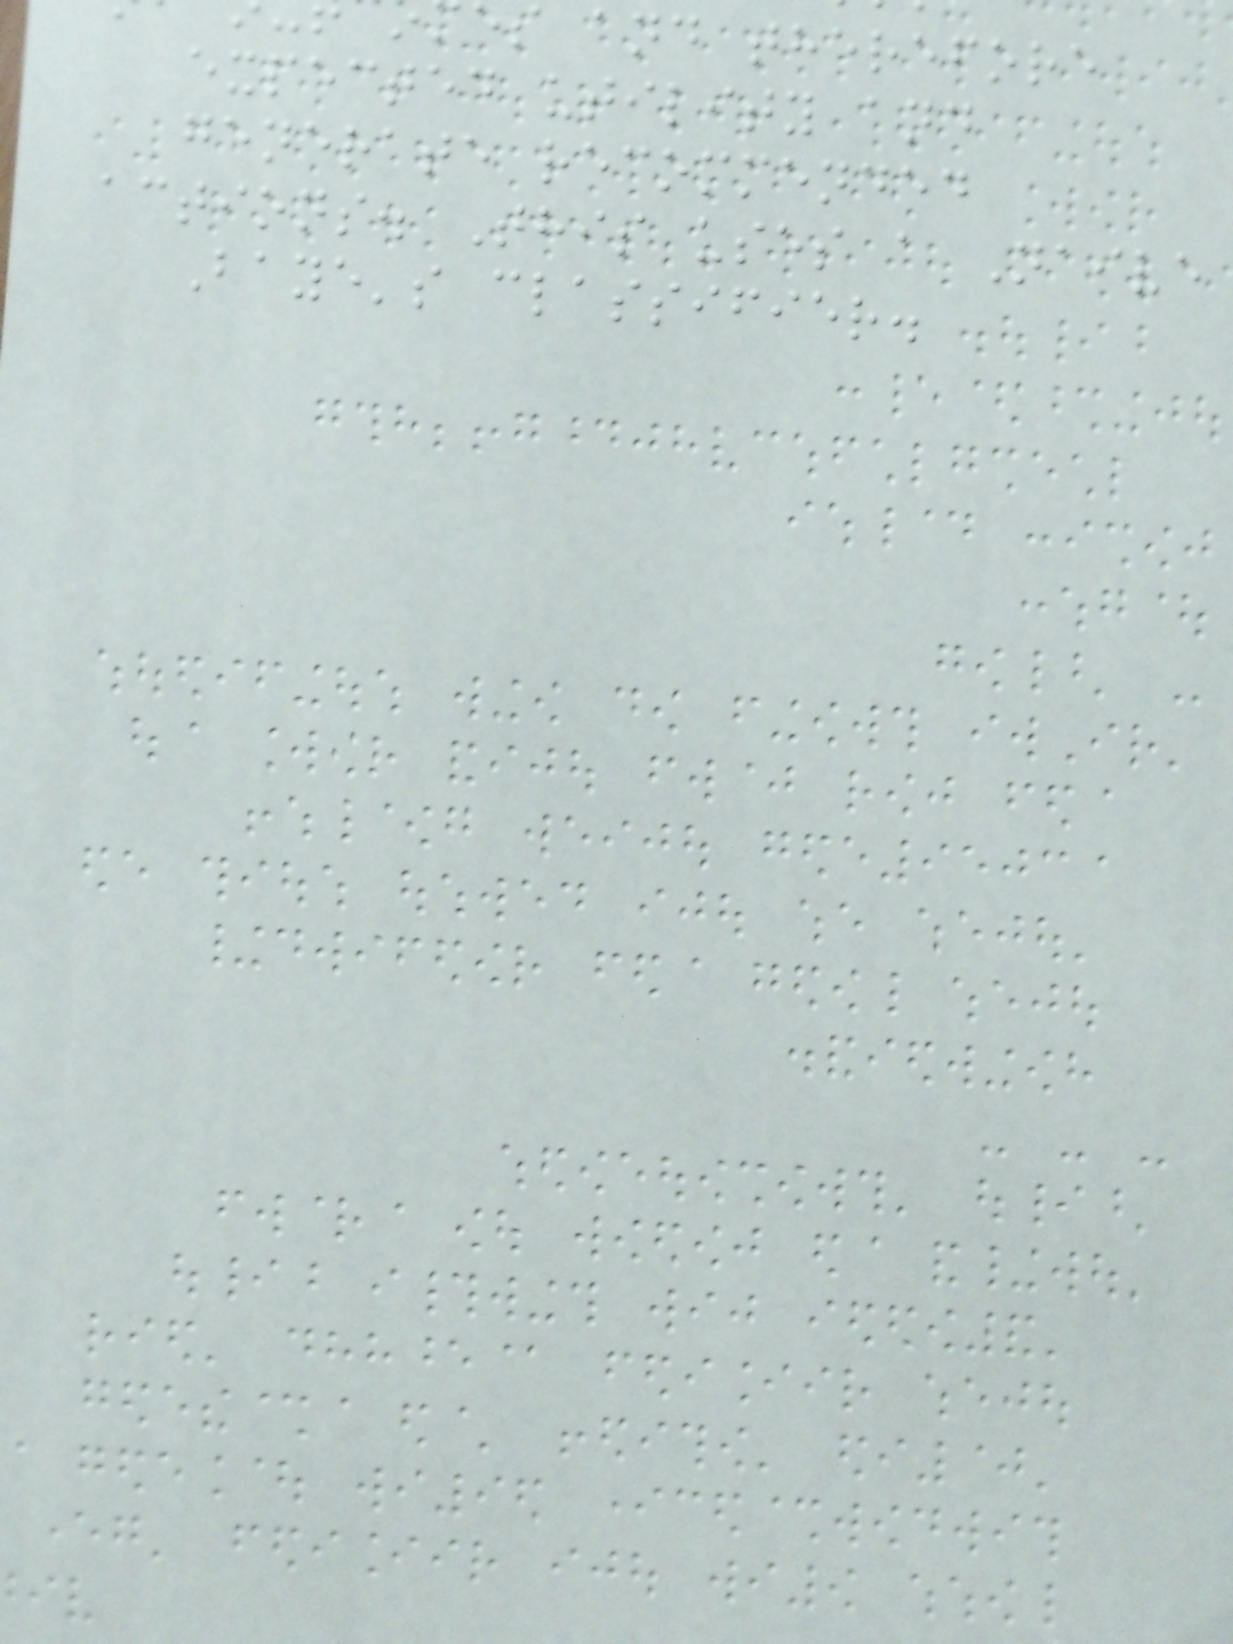s and therefore
expected utility and
generate recommended
actions. This uses a Naive
Baye's classifier.
